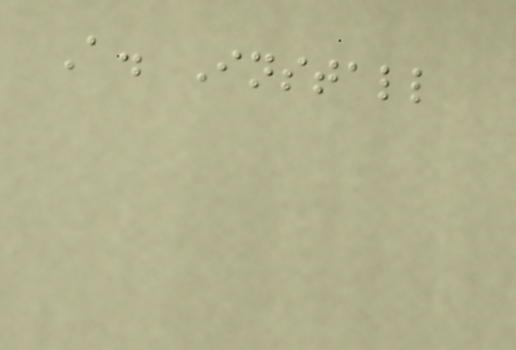A. Install
